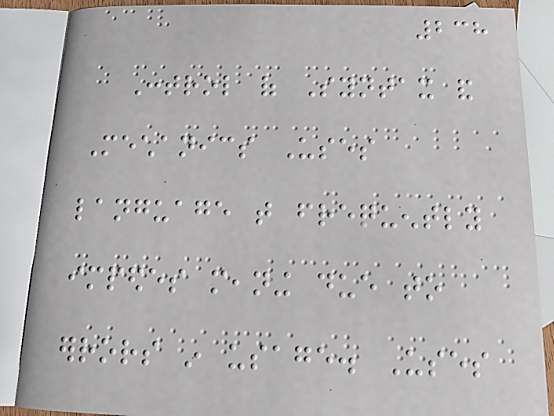238
Control of Syntax and
Mechanics Uses
language that frequently
impedes meaning due to
errors in usage. Uses
